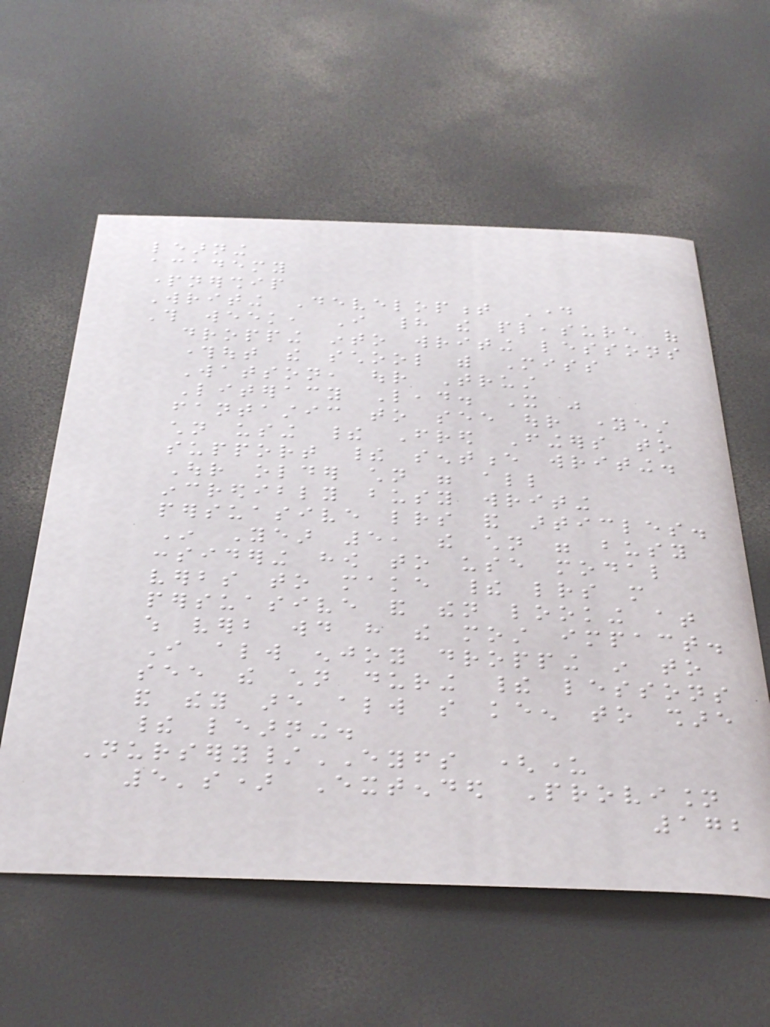learning
academy
partnership
Writing Development Day
This week, I had the pleasure of
dropping into writing lessons
throughout the school with Miss
Watson, our Trust
Literacy Lead. It was
fantastic to see our youngest
children using their Fred Fingers to
support their sentence writing.
Our older children were all
incredibly busy writing
persuasive letters and articles.
In Year 5, the children were busy
considering how to use modal
verbs to make their letters more
persuasive and then looking at
which verb would have the most impact.
I always enjoy dropping in to
see the children during their lessons
and they are always so keen to share
their learning.
Nursery/EYFS (under
5's) Extended Provision
172
